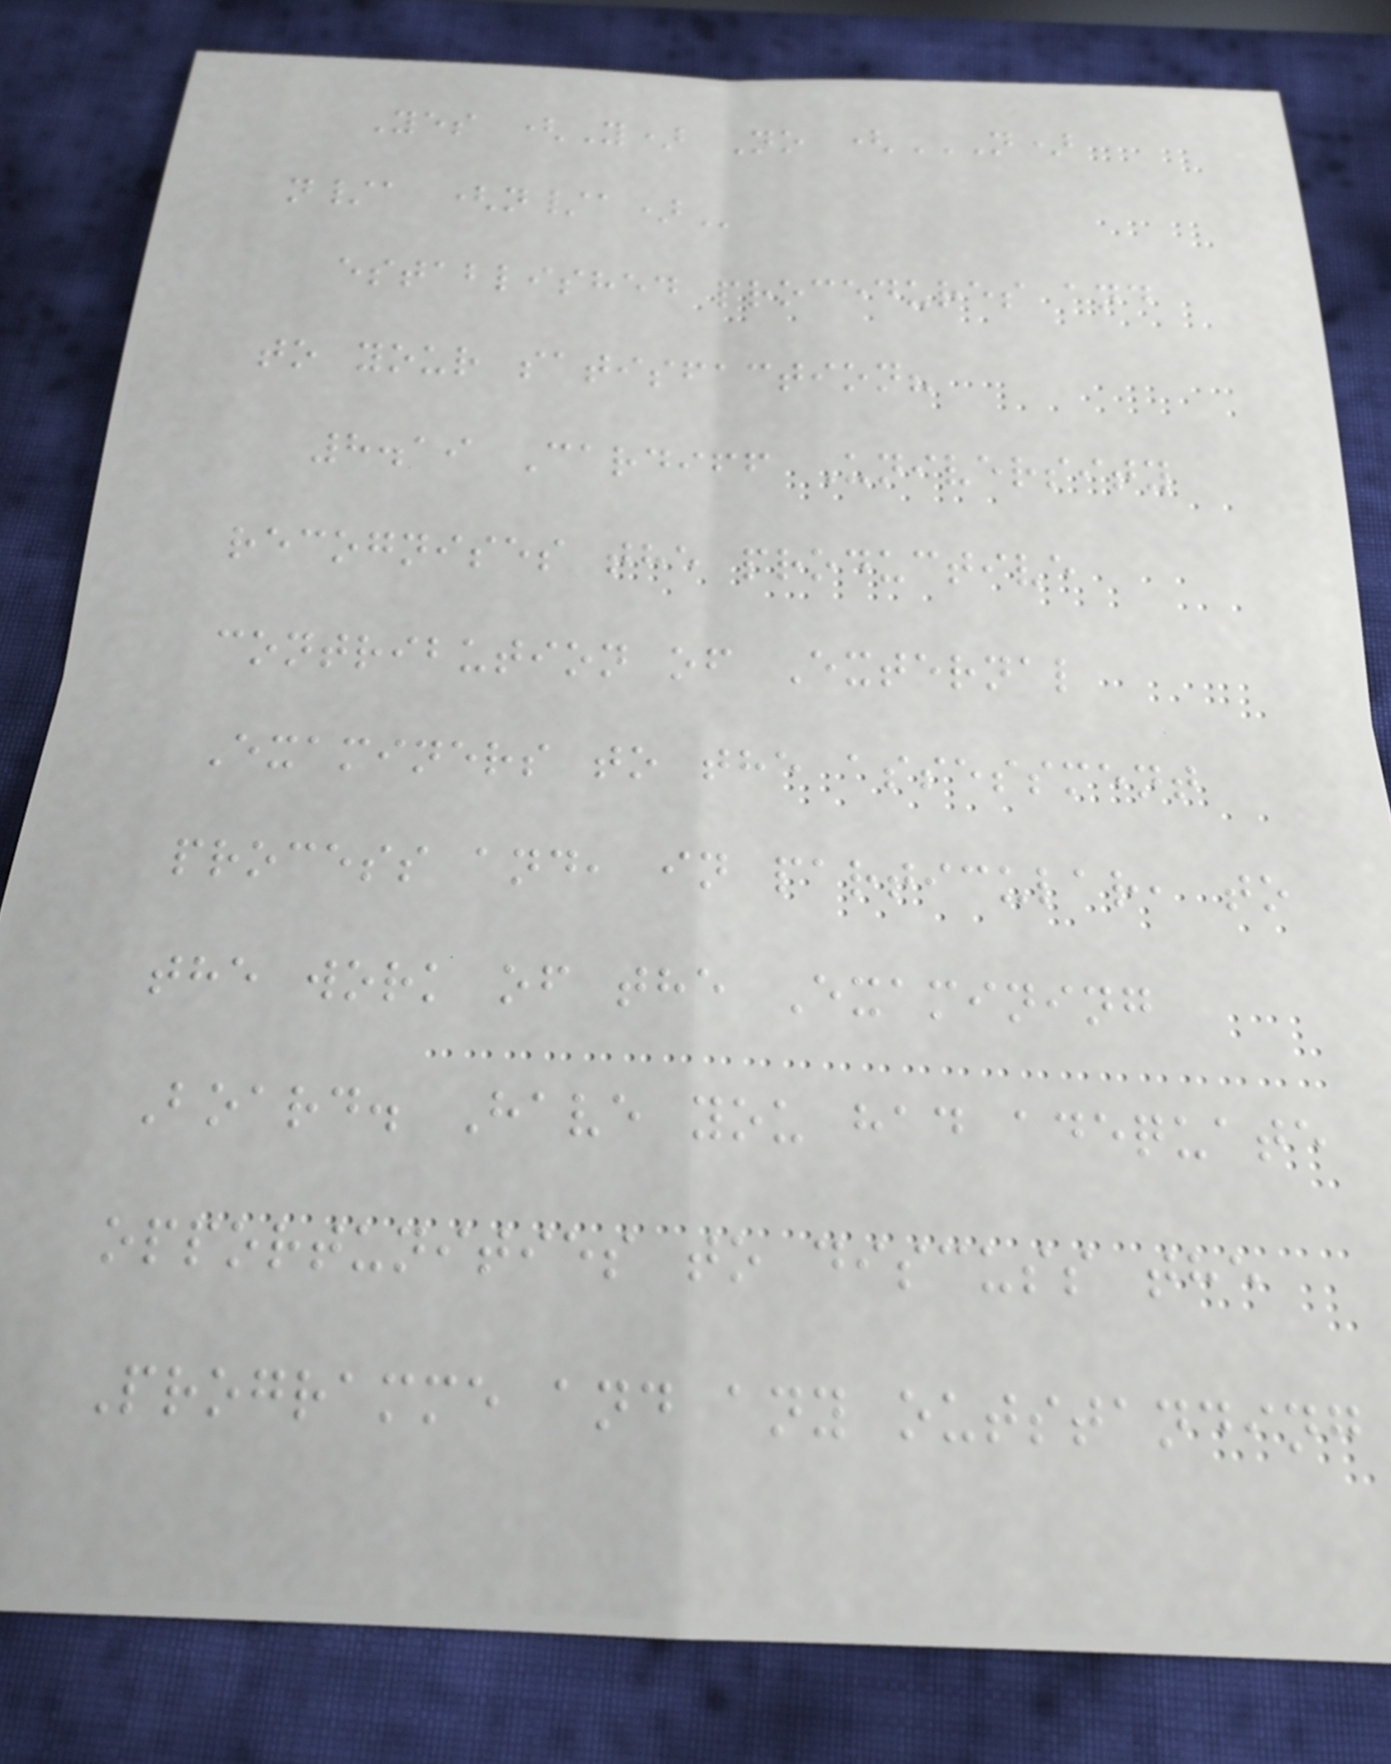Yes (Y) No (N)
N/A (N/A)
established procedures and
to your satisfaction?
8.19 Cardiff University
recognises the productive
contribution of External
Examiners to the assessment
process and, in particular, to
the work of the Examining
Board. Have you had adequate
opportunities to discuss the
Programme and any outstanding
